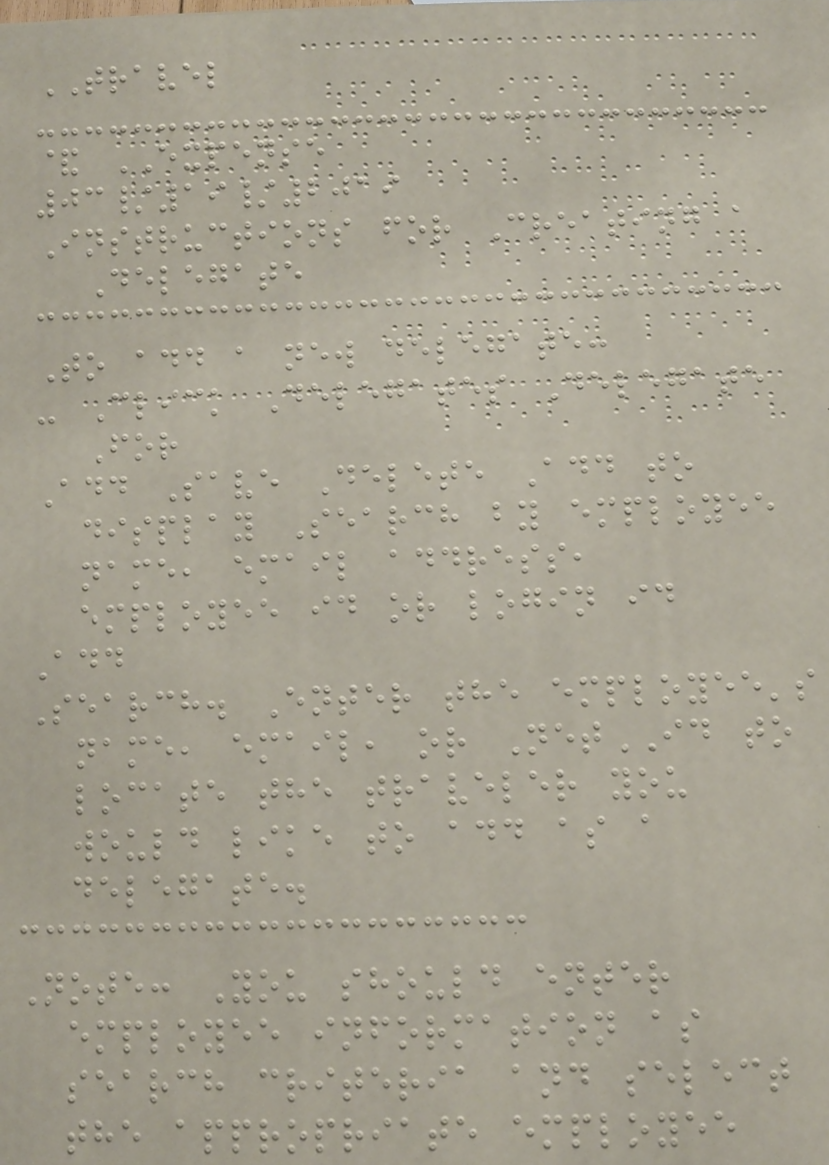TRAVEL
& EXPENSE
03/19/2019
Instructions for Creating a
Delegate
To add a new delegate:
- Click Delegates Delegate
For
Add Save Delete Add to
display Search by employee
name, email address,
employee id or login id
Add
Search. Enter the employee's
name, email, or NetID to
locate the traveler you
would like to add as a
delegate.
Note: You should enter
employee information as
search criteria and select
the appropriate employee
